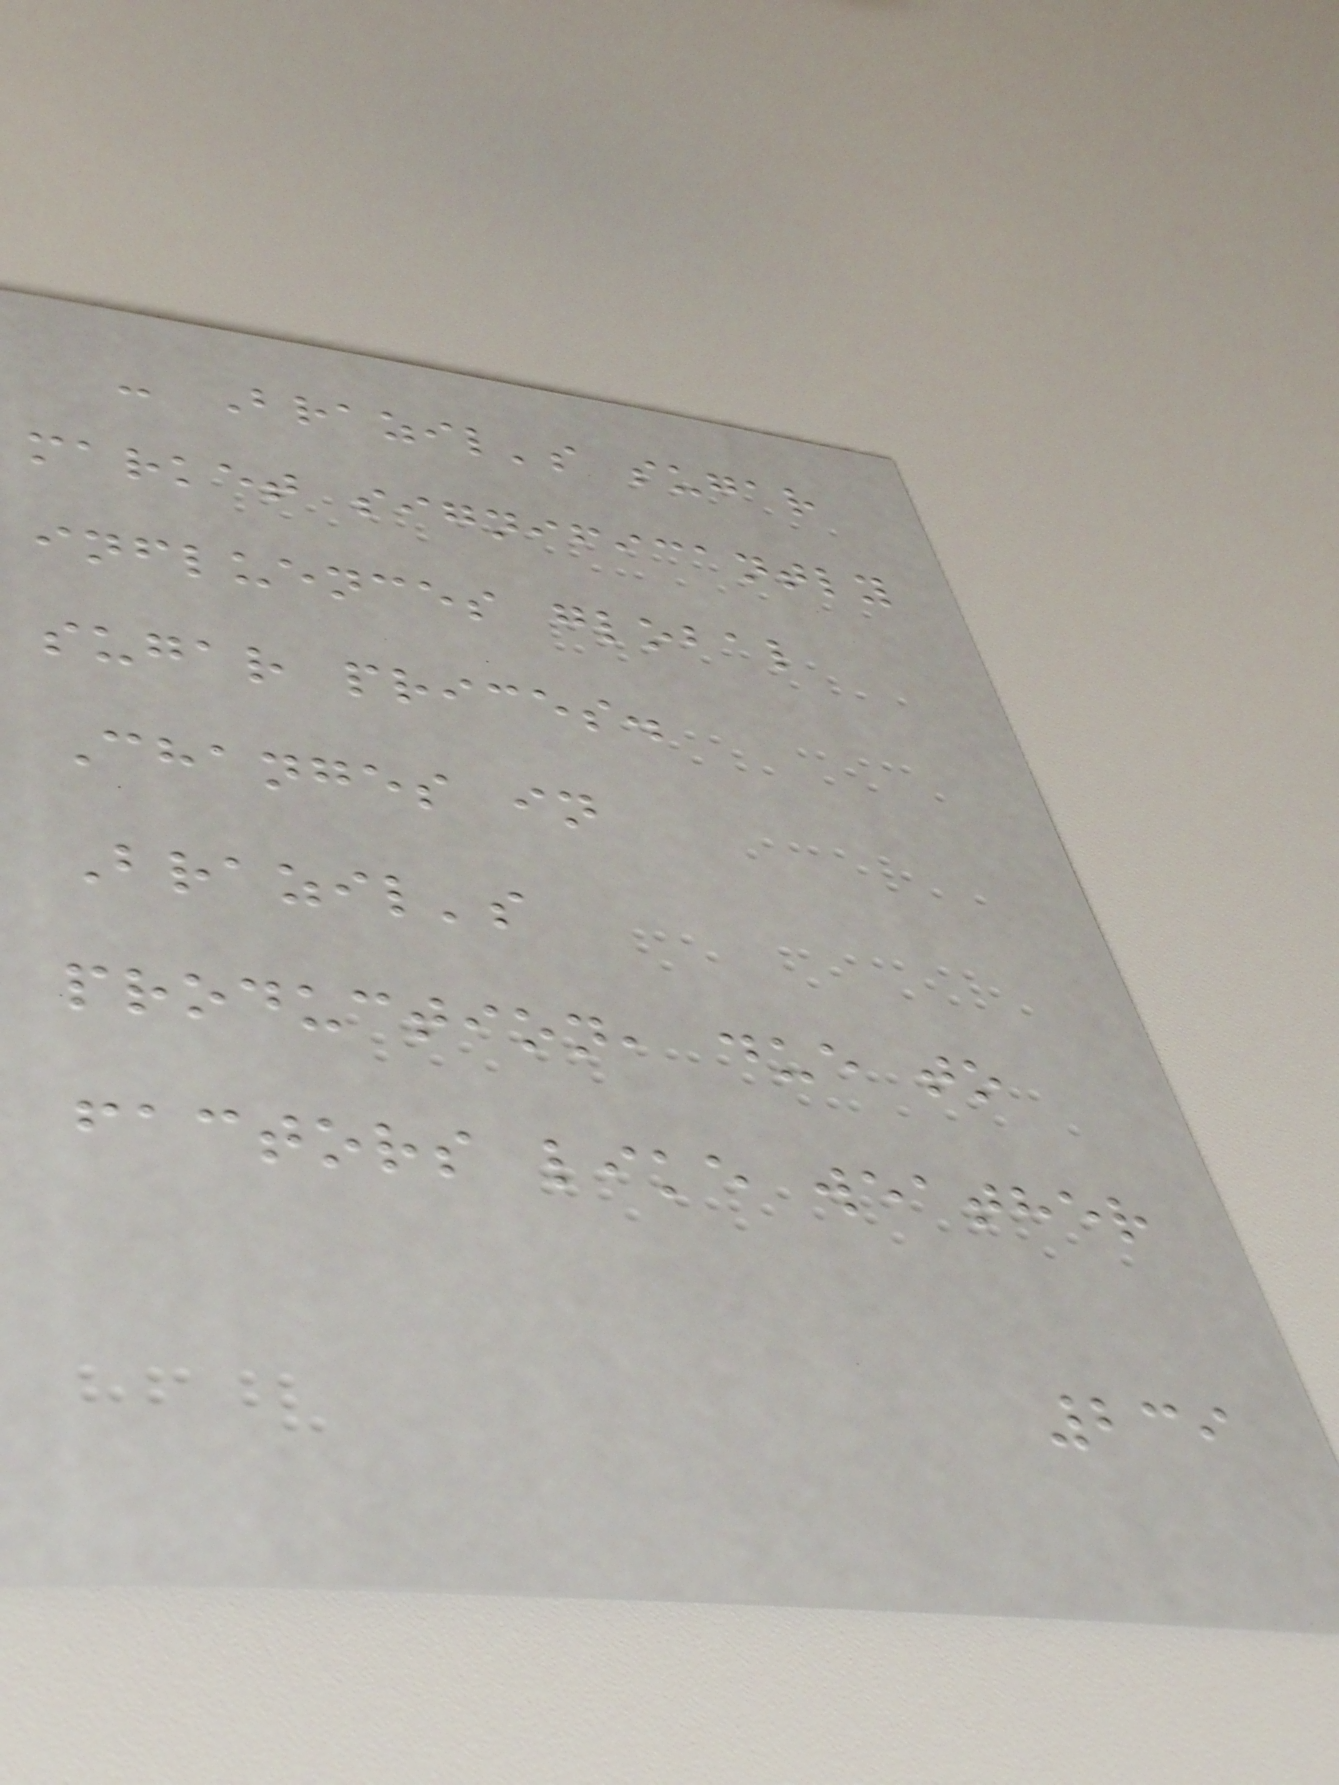- Brazil's sugar
market significantly
influences global
sugar prices.
Changes in
Brazil's
production, due to
factors like weather
239
